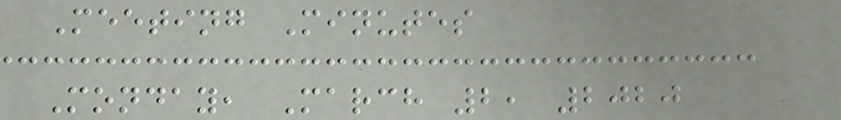Meeting Minutes
Monday, March 2, 2020
